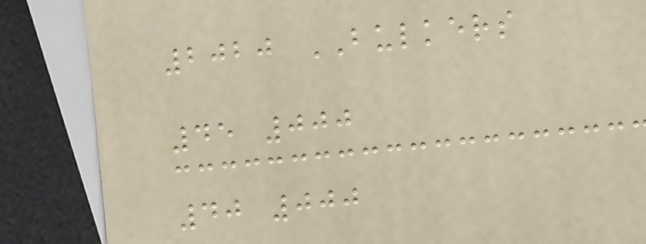2020 BULKERS
45 000
40 000
